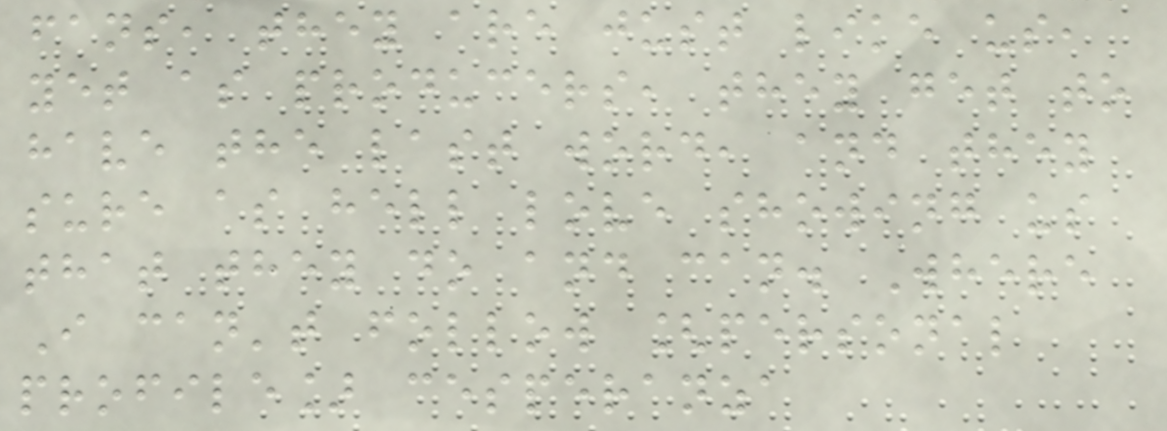fans, they are just like us,
yet as producers, they get to
have the last word, and they
sure as hell love showing us
that they do and can. Where
I can't follow [personal
profile] cesperanza
